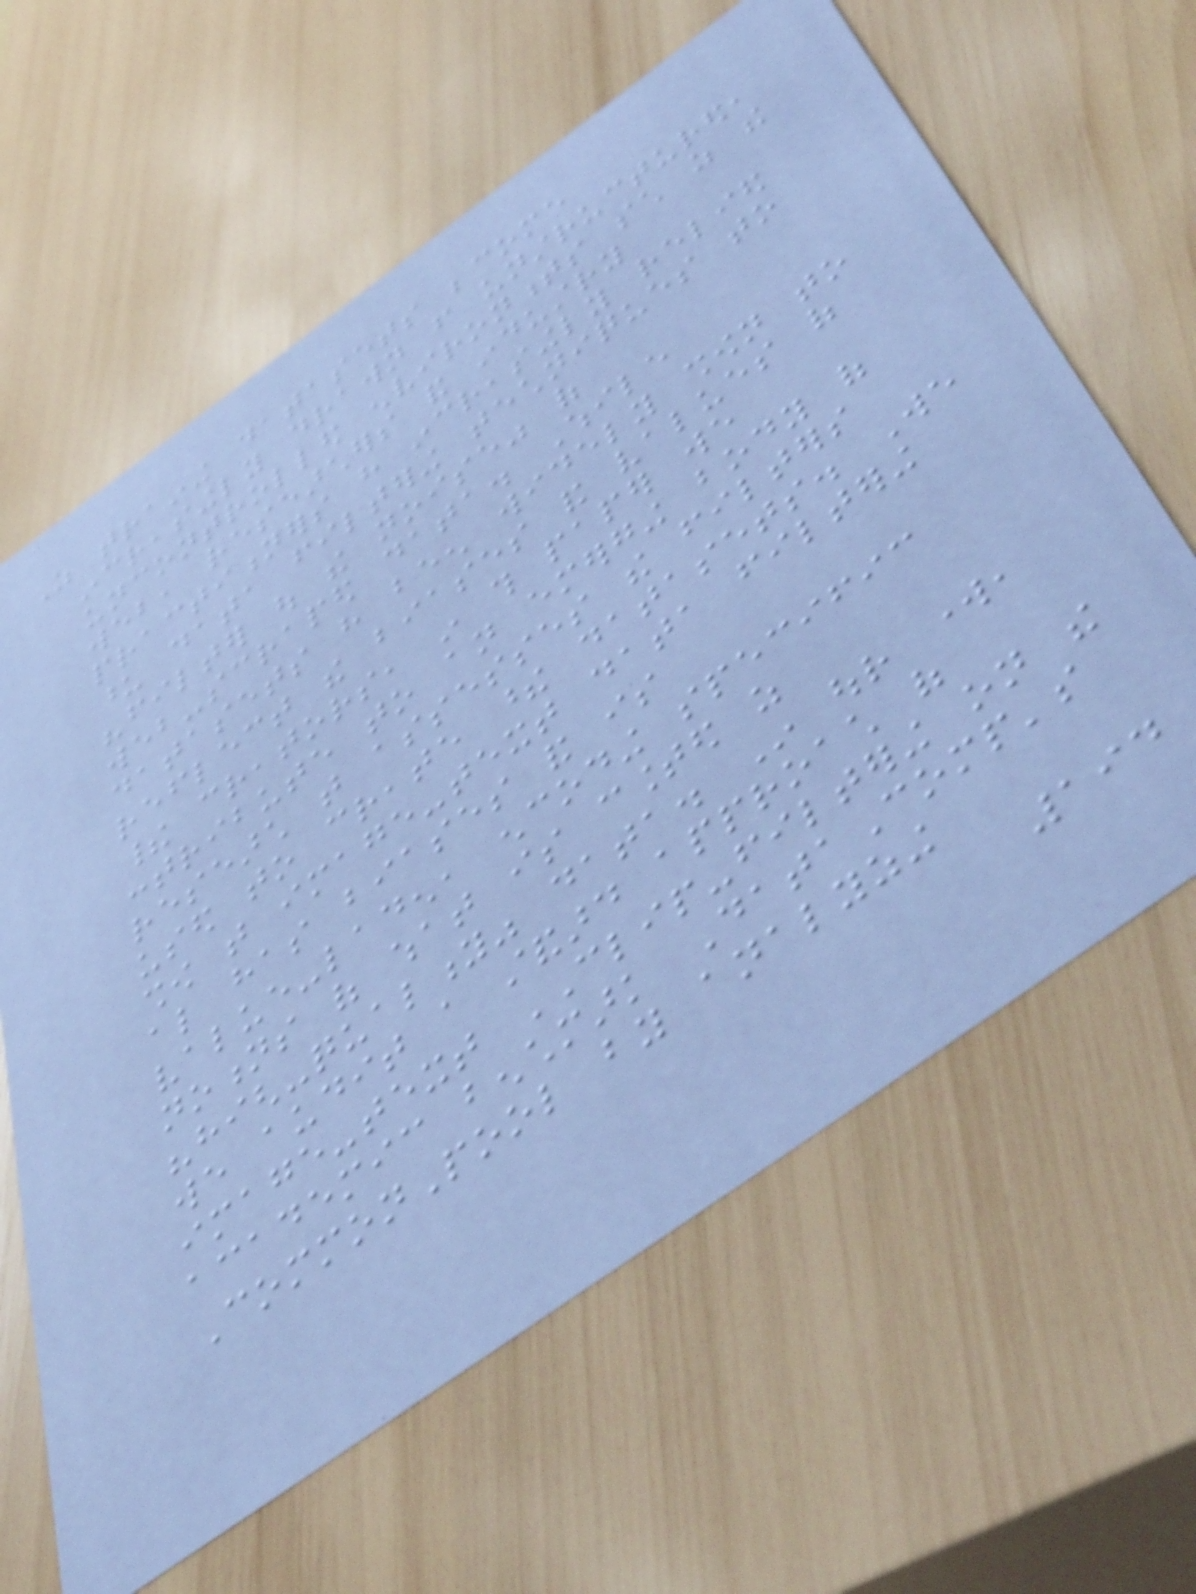As training datasets become
increasingly drawn from unstructured,
uncontrolled environments such as the
web, researchers and industry
practitioners have increasingly relied
upon data filtering techniques to
"filter out the noise" of
web-scraped data. While
datasets have been widely shown to
reflect the biases and values of
their creators, in this paper we
contribute to an emerging body of
research that assesses the filters
used to create these datasets. We
show that image-text data filtering
also has biases and is
value-laden, encoding specific
notions of what is counted as
"high-quality" data. In our work,
we audit a standard approach of
image-text CLIP-filtering on the
academic benchmark DataComp's
CommonPool by analyzing
194
